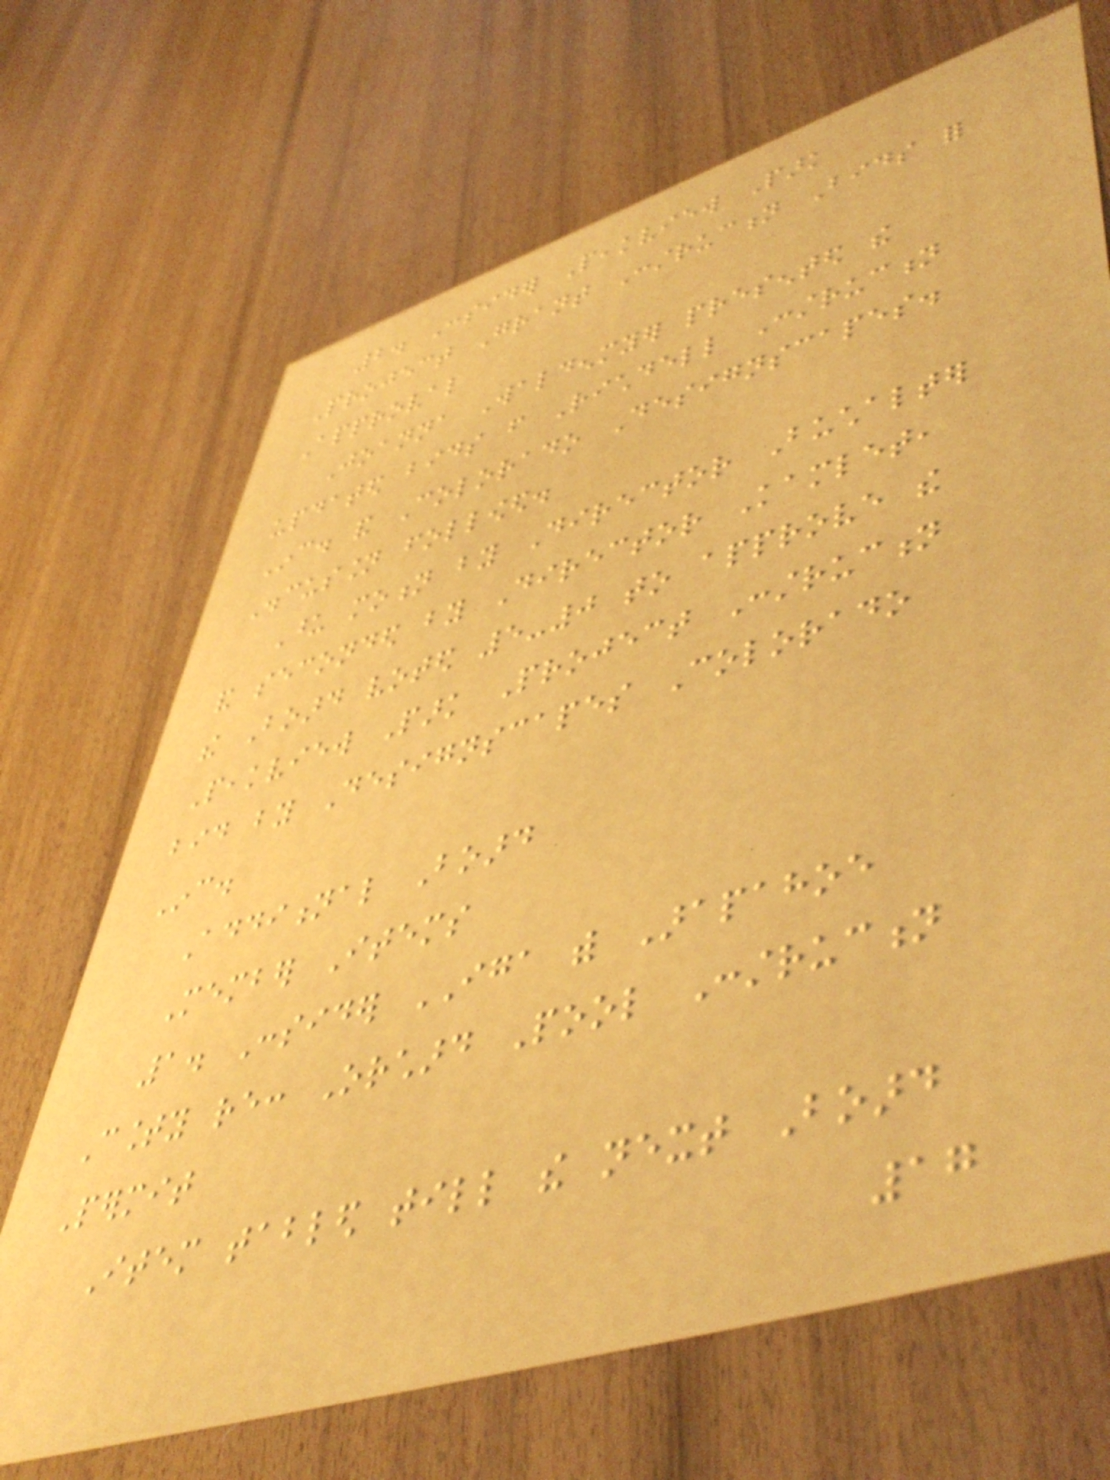2. Consider Peakview Park
Project Grant Construction Bids for
Approval
Joanna Waldenmyer presented the
updated bids from Richdell Construction
Inc. and Colorado Designscapes.
Discussion followed.
Upon motion by Director Buchalter
and seconded by Director Kamlet,
the Board voted 5-0 to approve the
Peakview Park Project Construction
bid by Designscapes Colorado
Inc.
Additional Board
Member Items
1. Consider IGA with Arapahoe
County re: Orchard Pool Construction
Permit
Item tabled till the next Board
17
